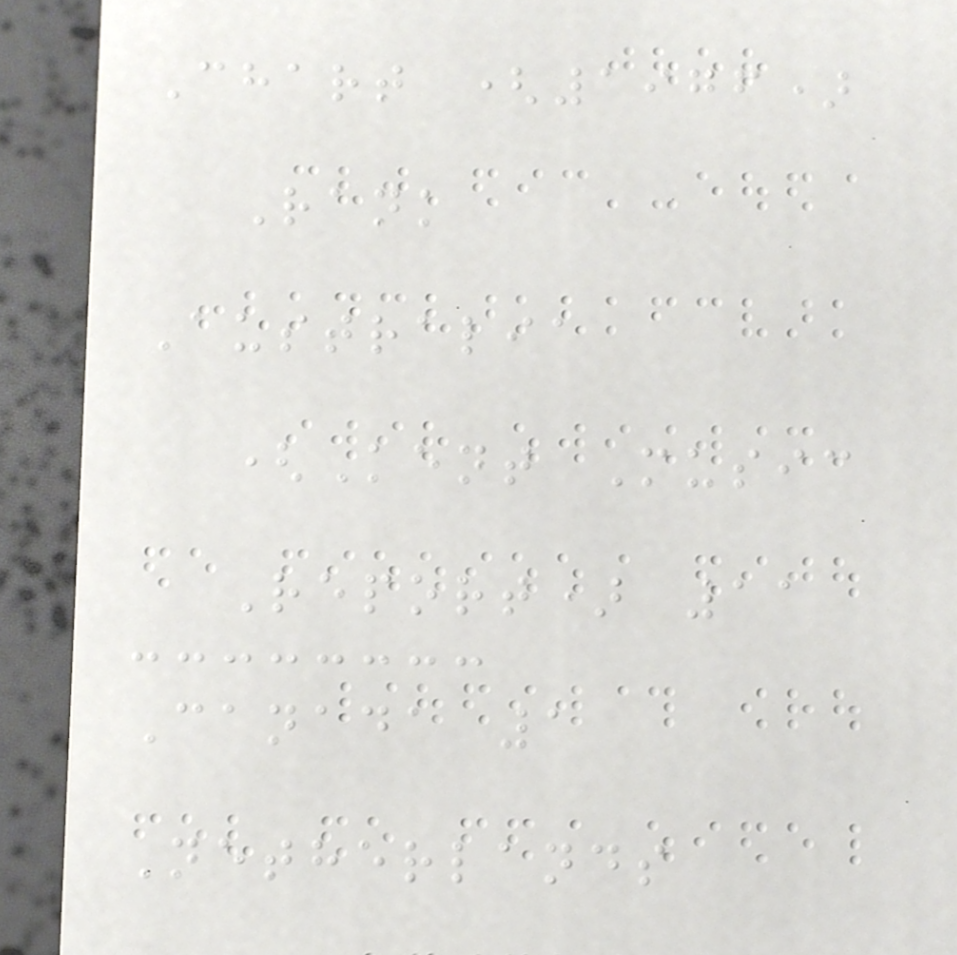Chart (1976)
Rank
Australia
(Kent Music
Report) 11
Canada 1
Netherlands
